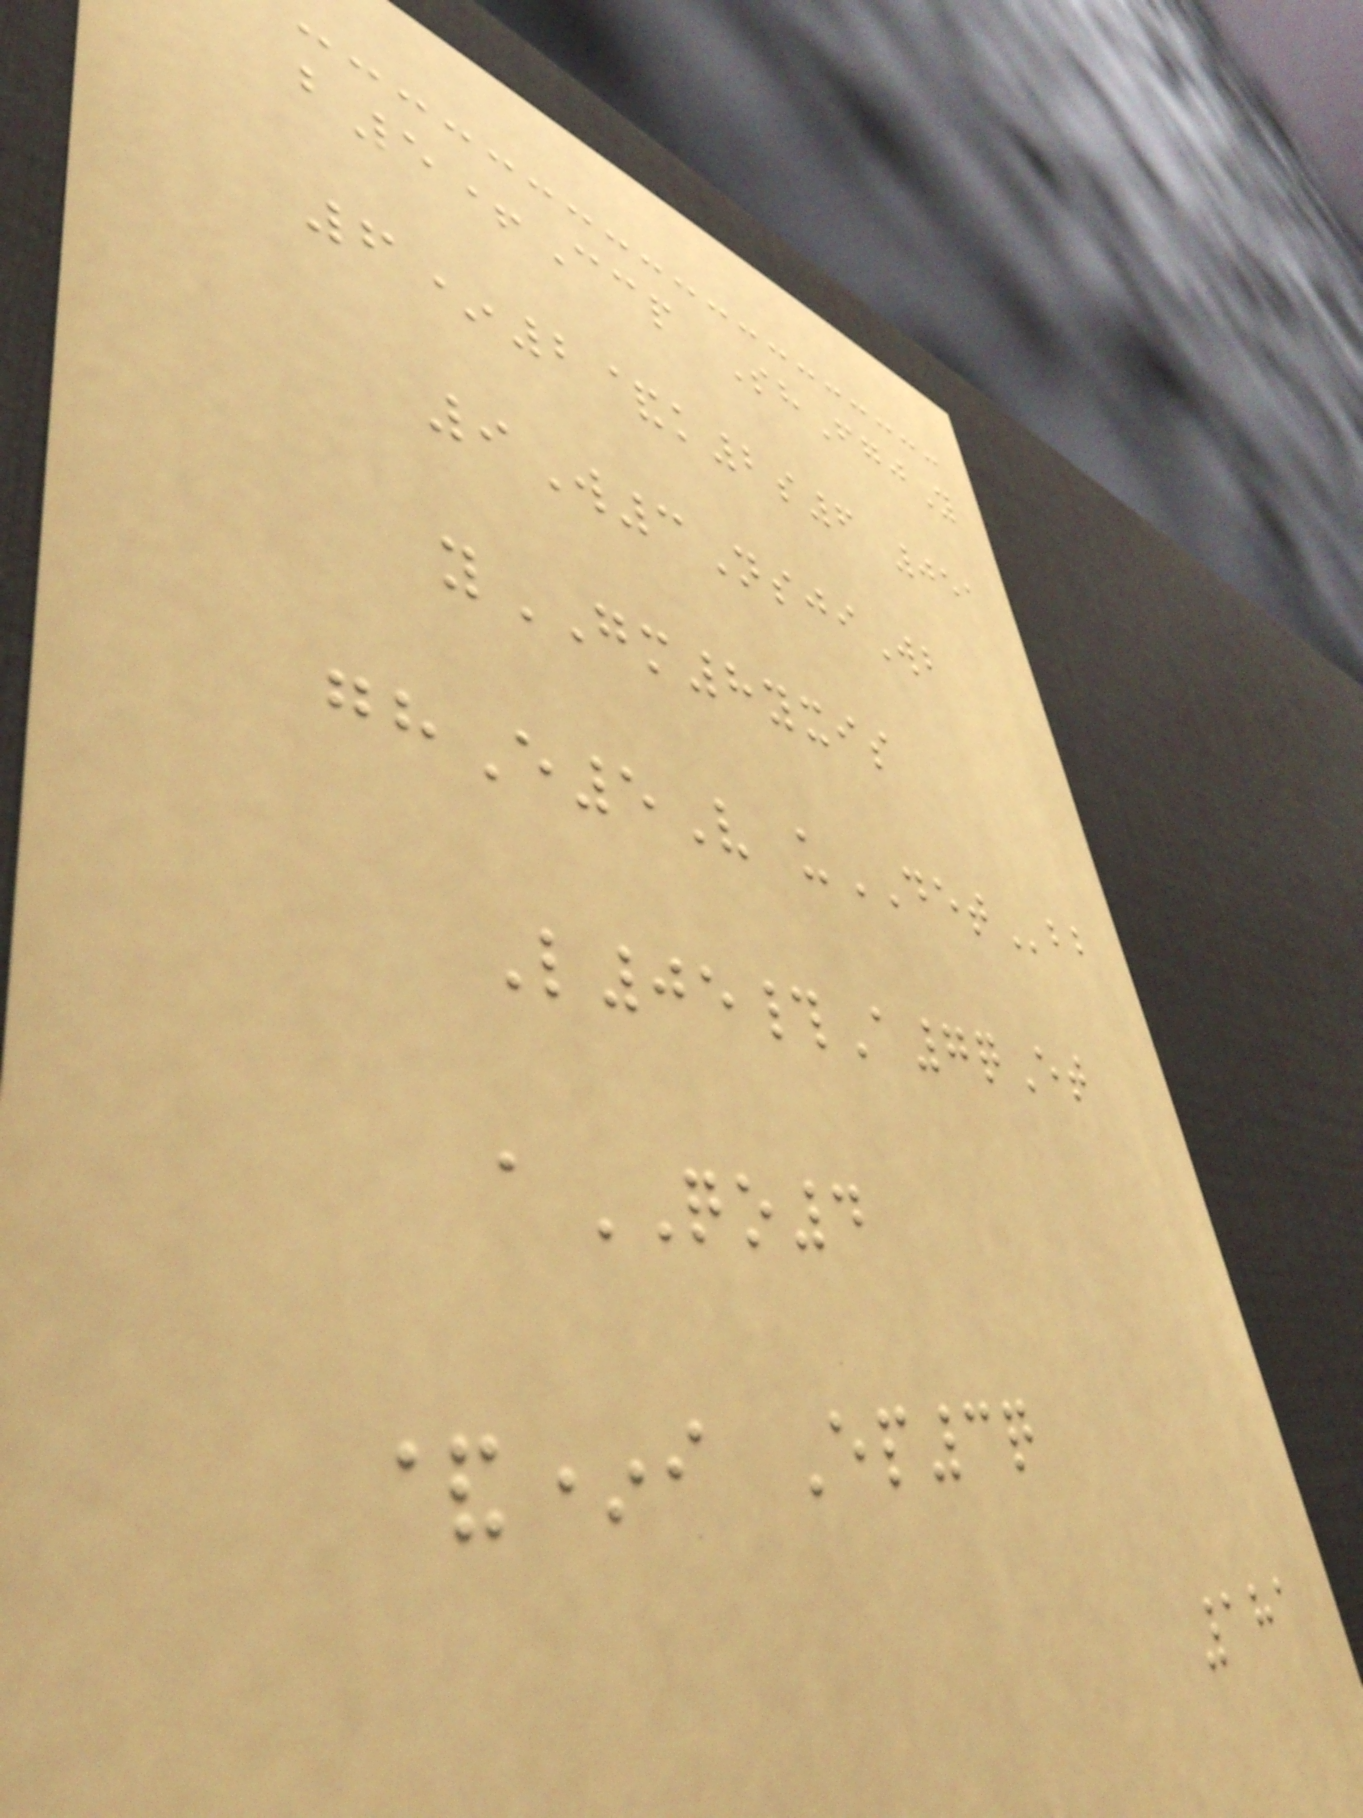b5+Ccp ShFgjY
6*2&k2s6 051
9W3NsjiWb
yGM8yxis
ghE5V uDETbb
L05#A7qEt
aQO4
&*i Ep3q
181
